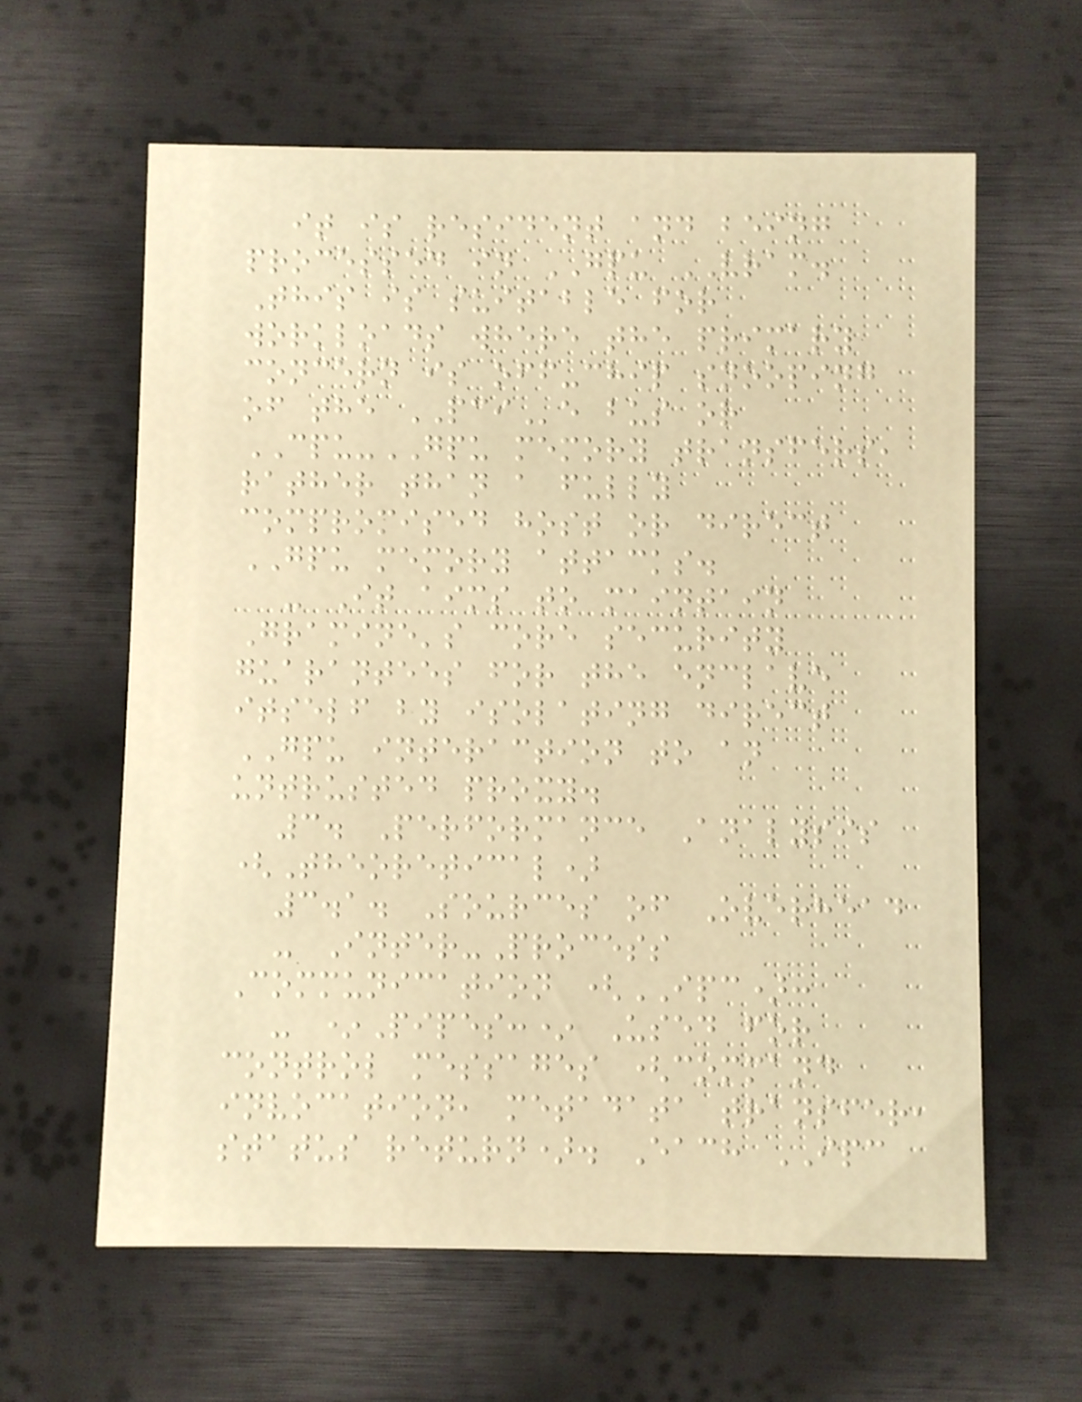it is resident and being
processed in GPU VRAM.
This is suitable for
workloads where the primary
concern is off-chip snooping
of the PCIe bus or
CPU-GPU memory transfers,
rather than a fully
compromised host or direct
GPU memory attacks.
- It aims to maintain
Gramine's core security
guarantees for the enclave
itself by isolating direct
GPU interaction to an
untrusted proxy.
3. Performance Analysis
(Theoretical)
3.1. Sources of Overhead
- Inter-Process
Communication (IPC):
- *Pipes:* Used for
control messages (command
invocation, metadata transfer,
status return). Each IPC
